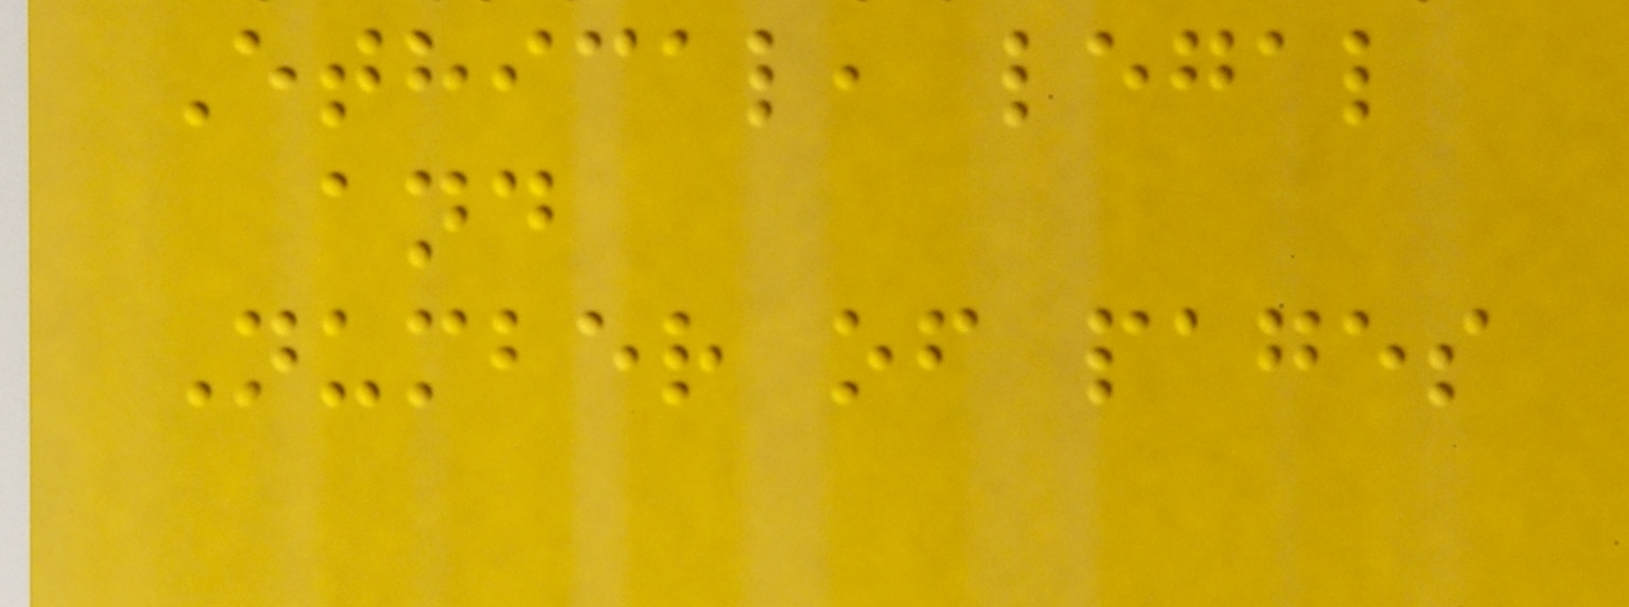Ethical, legal
and
Number of pages
